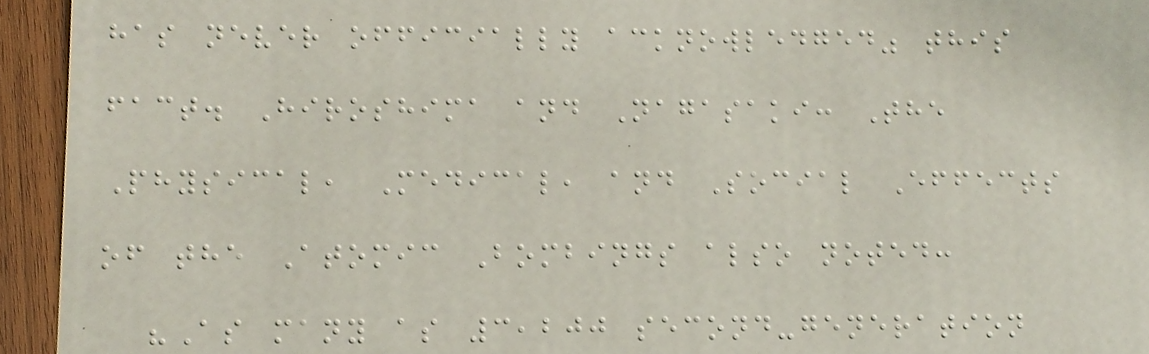has never officially acknowledged" this
fact. Hiroshima and Nagasaki: The
Physical, Medical, and Social Effects
of the Atomic Bombings also noted:
"As many as 3,200 second-generation
